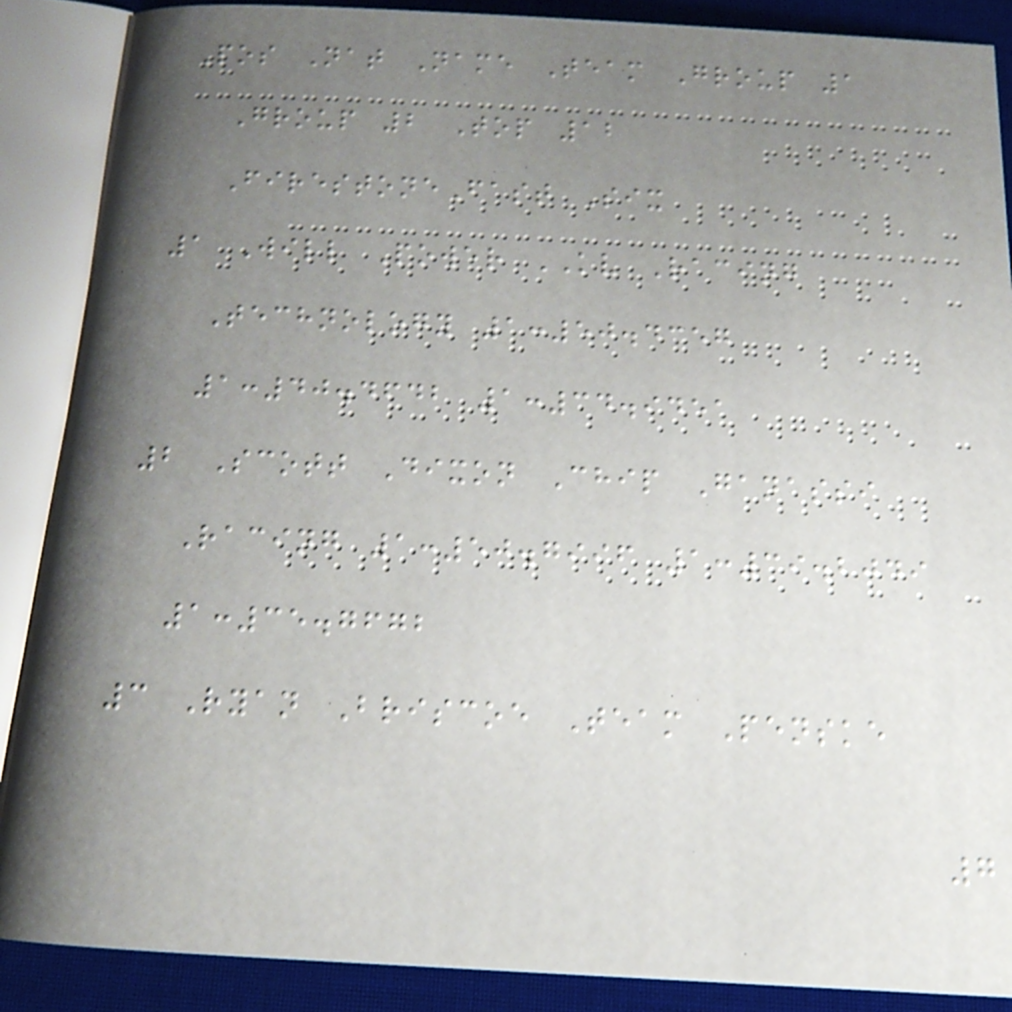Pos Nat Name Team Group 1
Group 2 Top 12
FirestoneFast Six
1 Will Power KV Racing
Technology 1:50.4357
1:40.4642 1:34.9451
2 Scott Dixon Chip Ganassi
Racing 1:50.7996 1:39.2049
1:35.7672
3 Ryan Briscoe Team Penske
7
